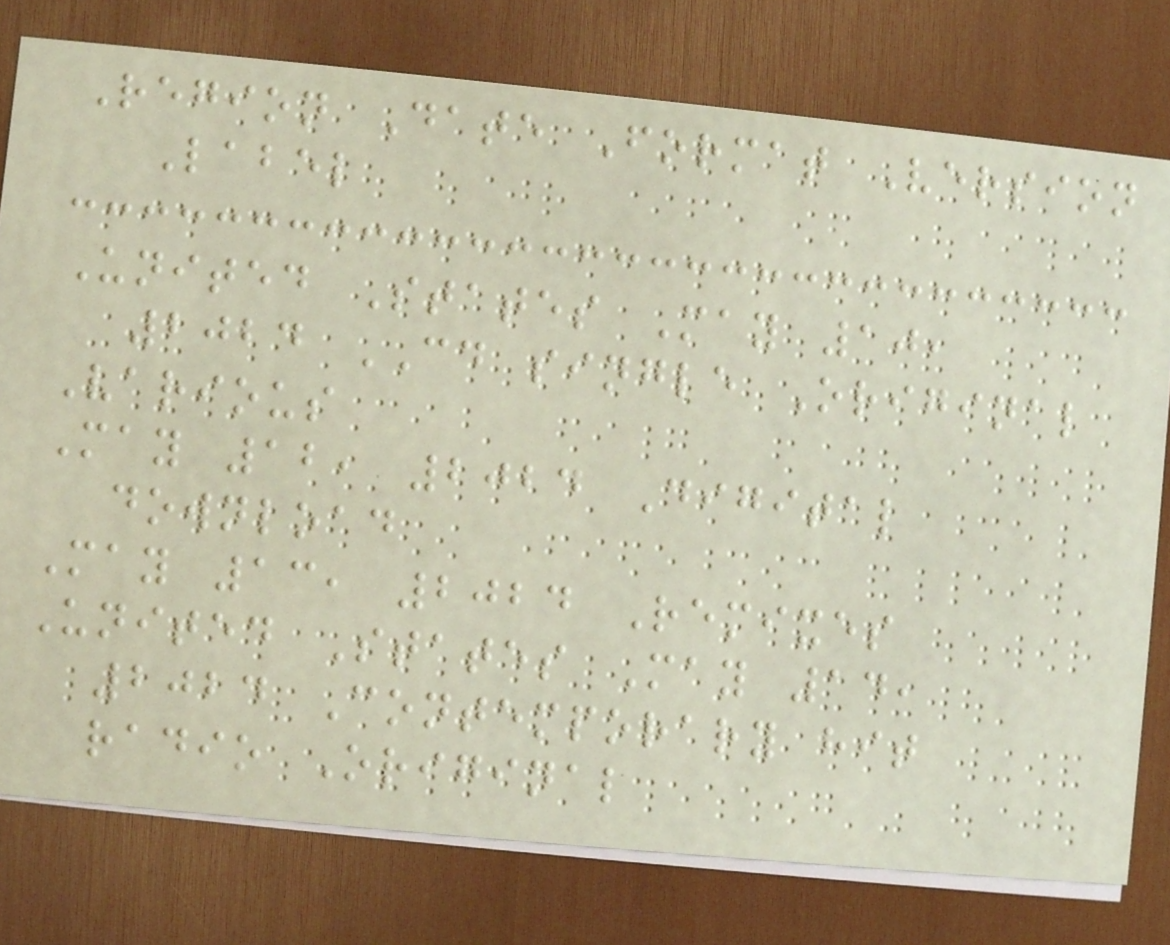Region Date Format Version
Label
United States May 10,
2024 CD single Original
Various
May 12, 2024 Digital
download
May 13, 2024 Remixes
United States May 14,
2024 Contemporary hit
radio Original
